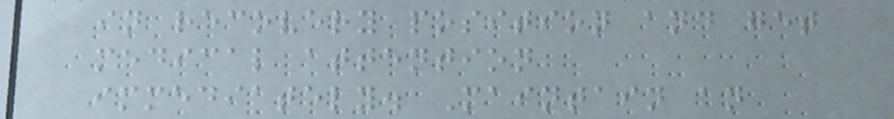in recovery position and get
medical attention
immediately. Maintain an
